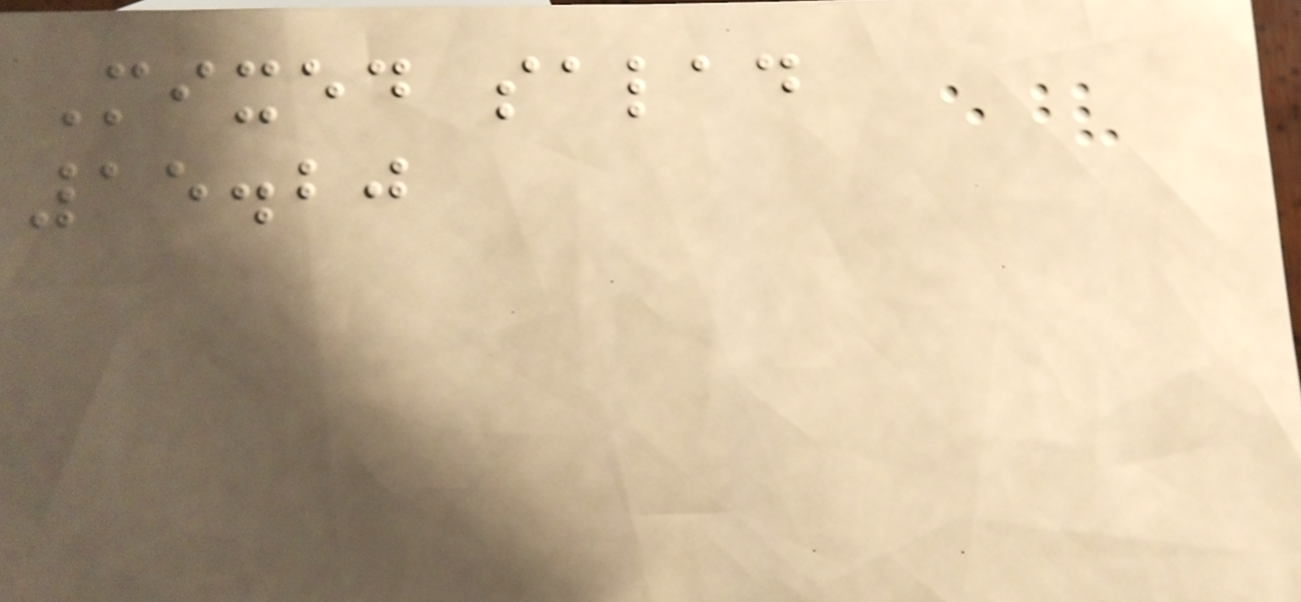Mixed salad
15.20
